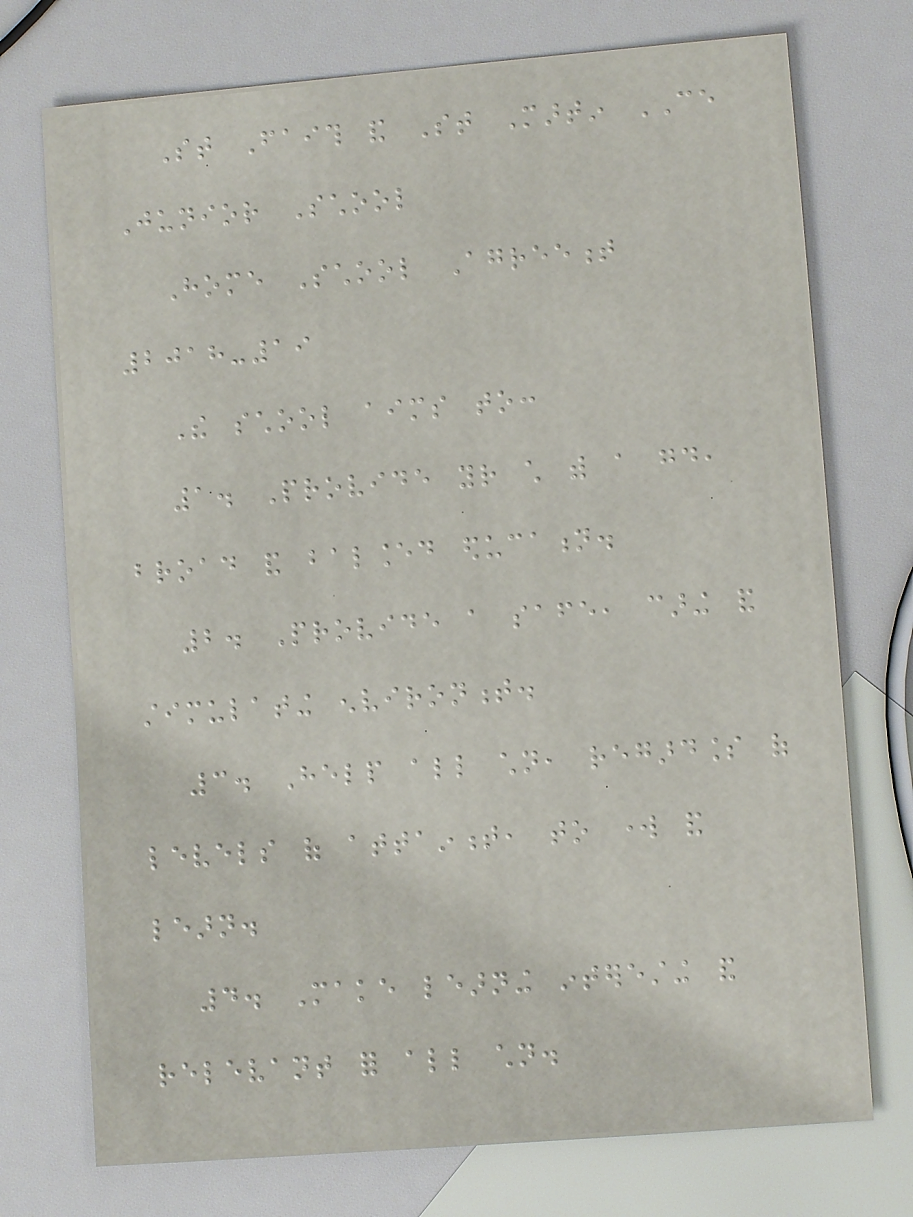St Faith and St Martin CE
Junior School
Home School Agreement
2018-19
The school aims to:
1. Provide your child with a good,
broad and balanced education.
2. Provide a safe, caring and
stimulating environment.
3. Help all children, regardless of
levels of attainment, to work and
learn.
4. Make learning interesting and
relevant for all children.
